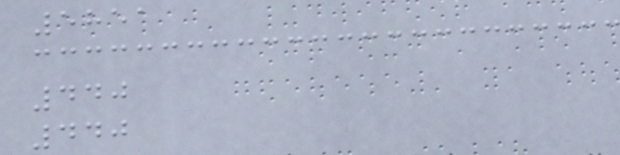5851
440
440
